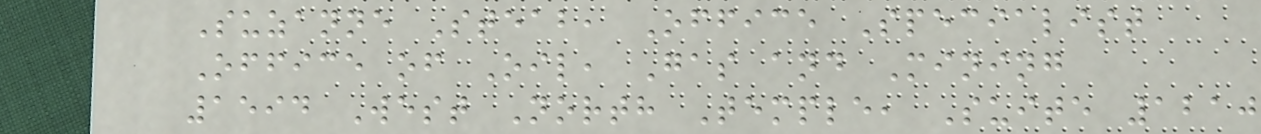Suzanne Steab, Office Specialist
Office of Oil, Gas and Mining
1594 West North Temple, Suite 1210
